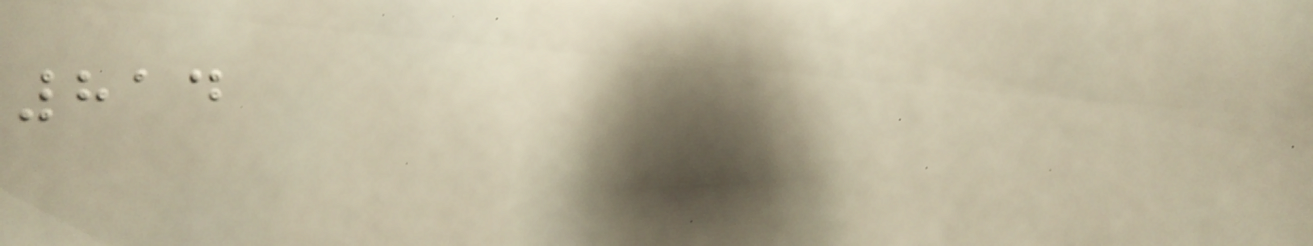814
